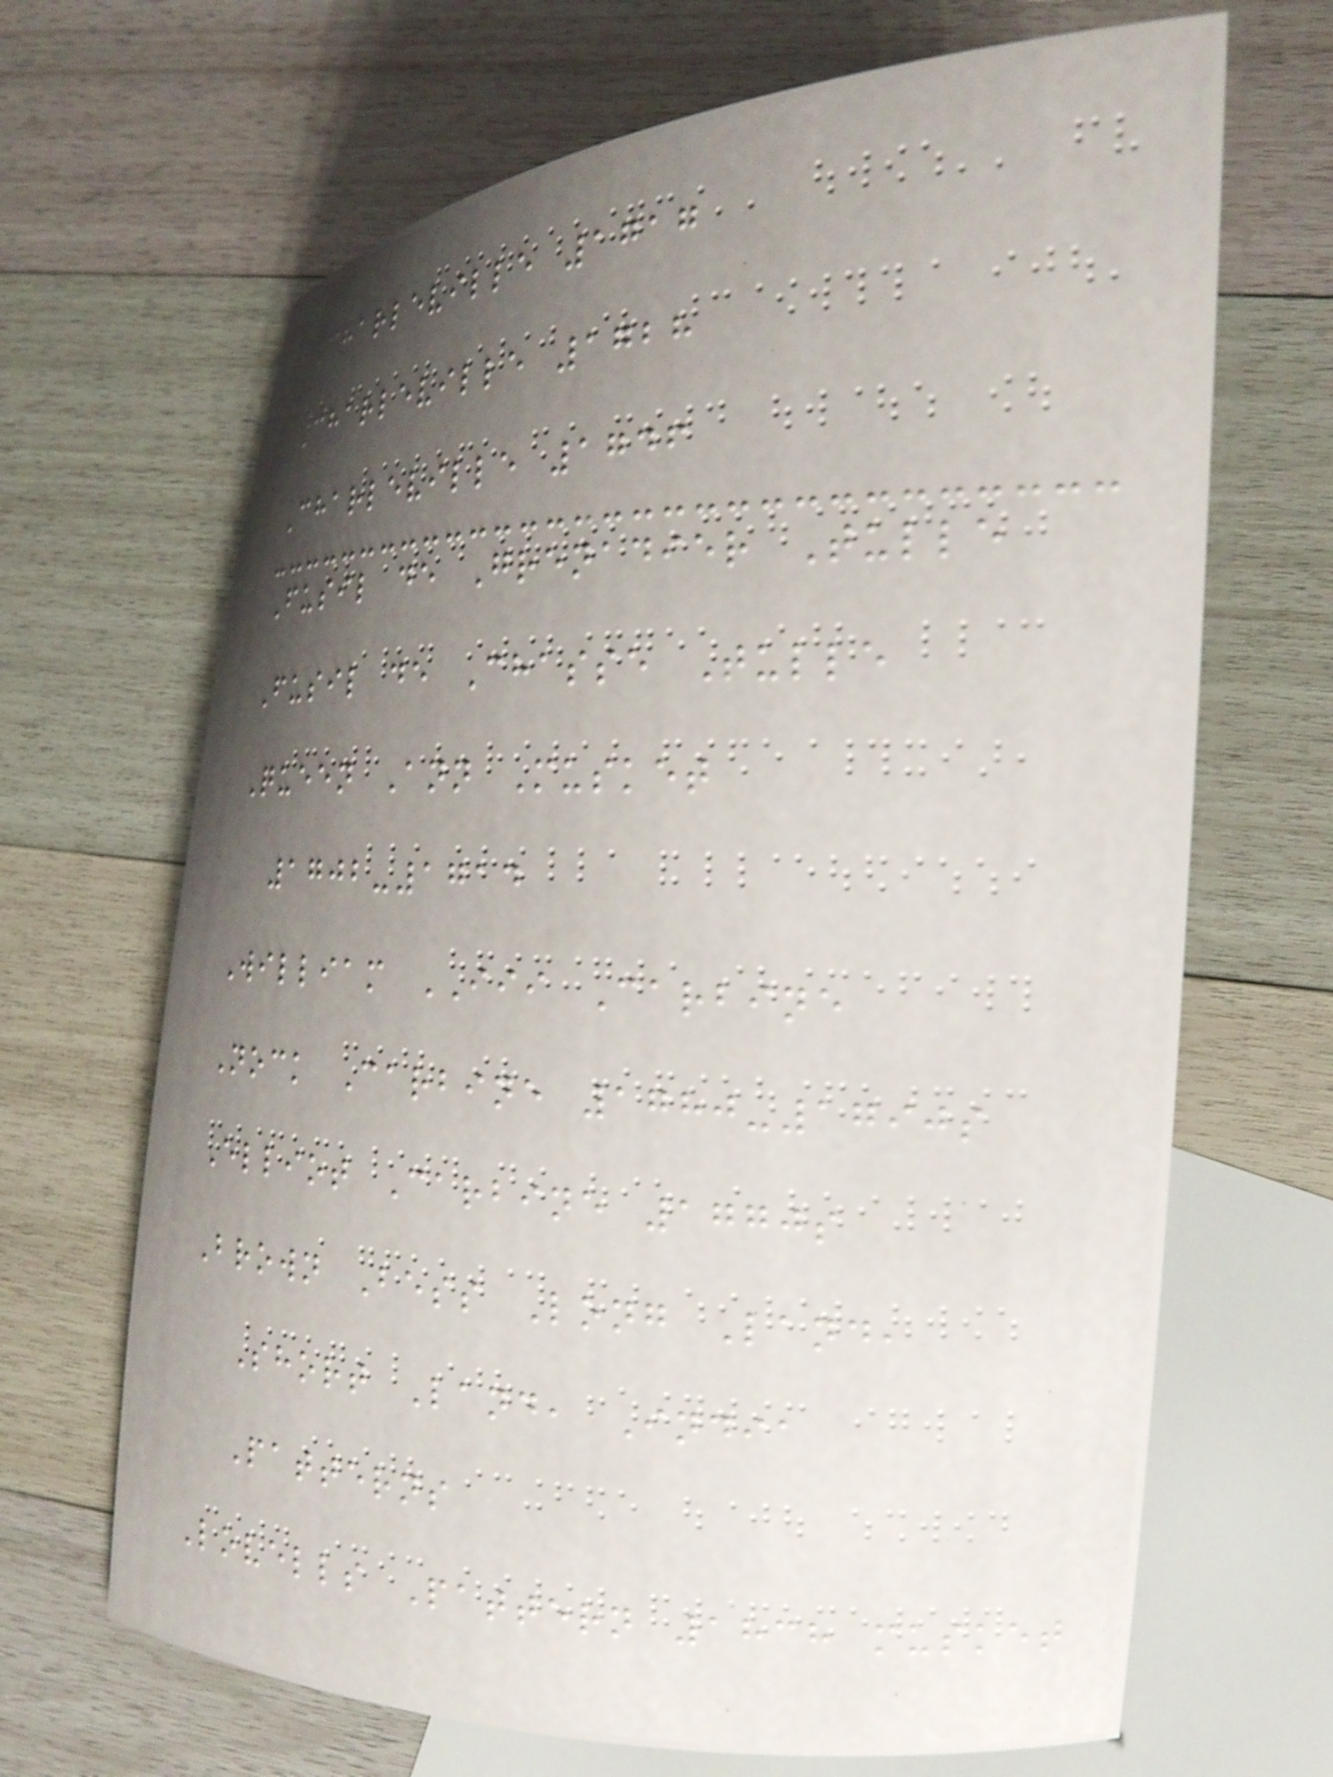Charleville 1717
Charleville 1728
Charleville 1746
Fusil de Grenadier Tulle
Fusil de Chasse Tulle
Queen Ann Musket
1702-1714
William III Carbine
Nock Carbine 1780-1790s
Elliot Carbine 1770s
Brown Bess Long Land,
Short Land, India
Patterns
Lovells Pattern 1838 musket
